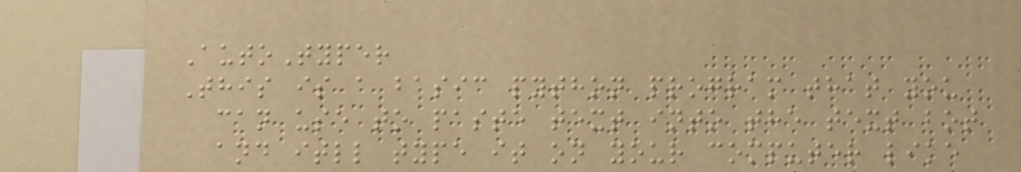AutoTyper
This is a basic python program that you
can use to paste text into the text bot
and itll type it on your computer like
